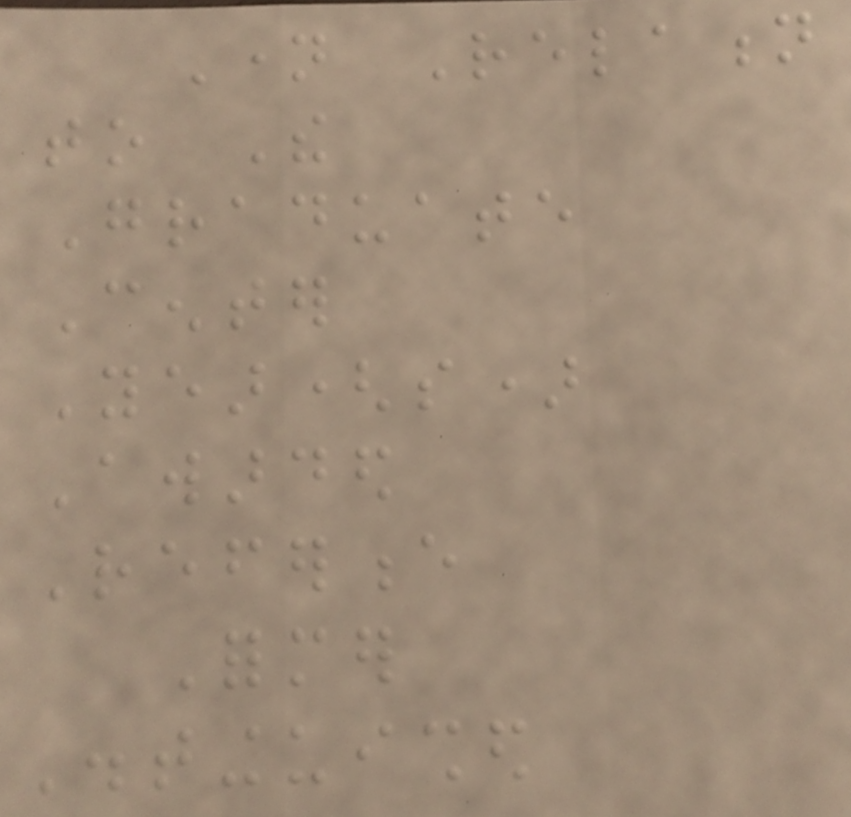Name Relation
to The
Graduate
Center
Year(s)
Awarded
Reference
Former
Distinguished
